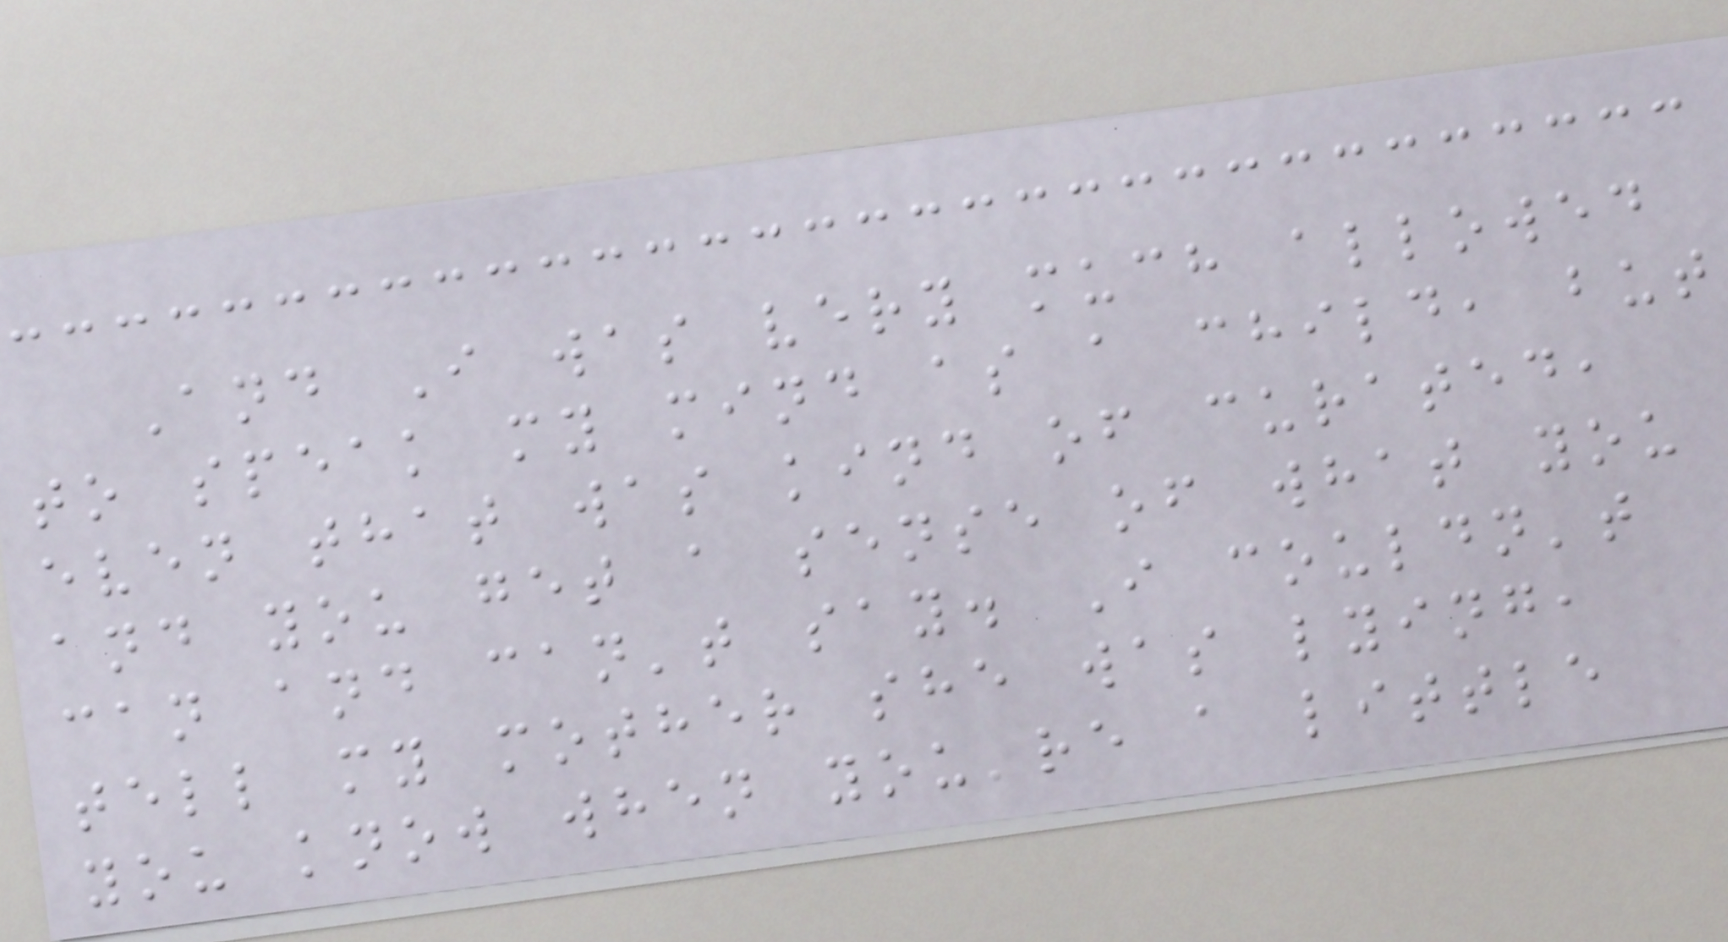And I was very much allowed
to speak my mind as a child, but
even that was kind of curated,
and you get a sense of what you
can and can't say. I couldn't
tell my mother she was lying,
you know when you're a little
